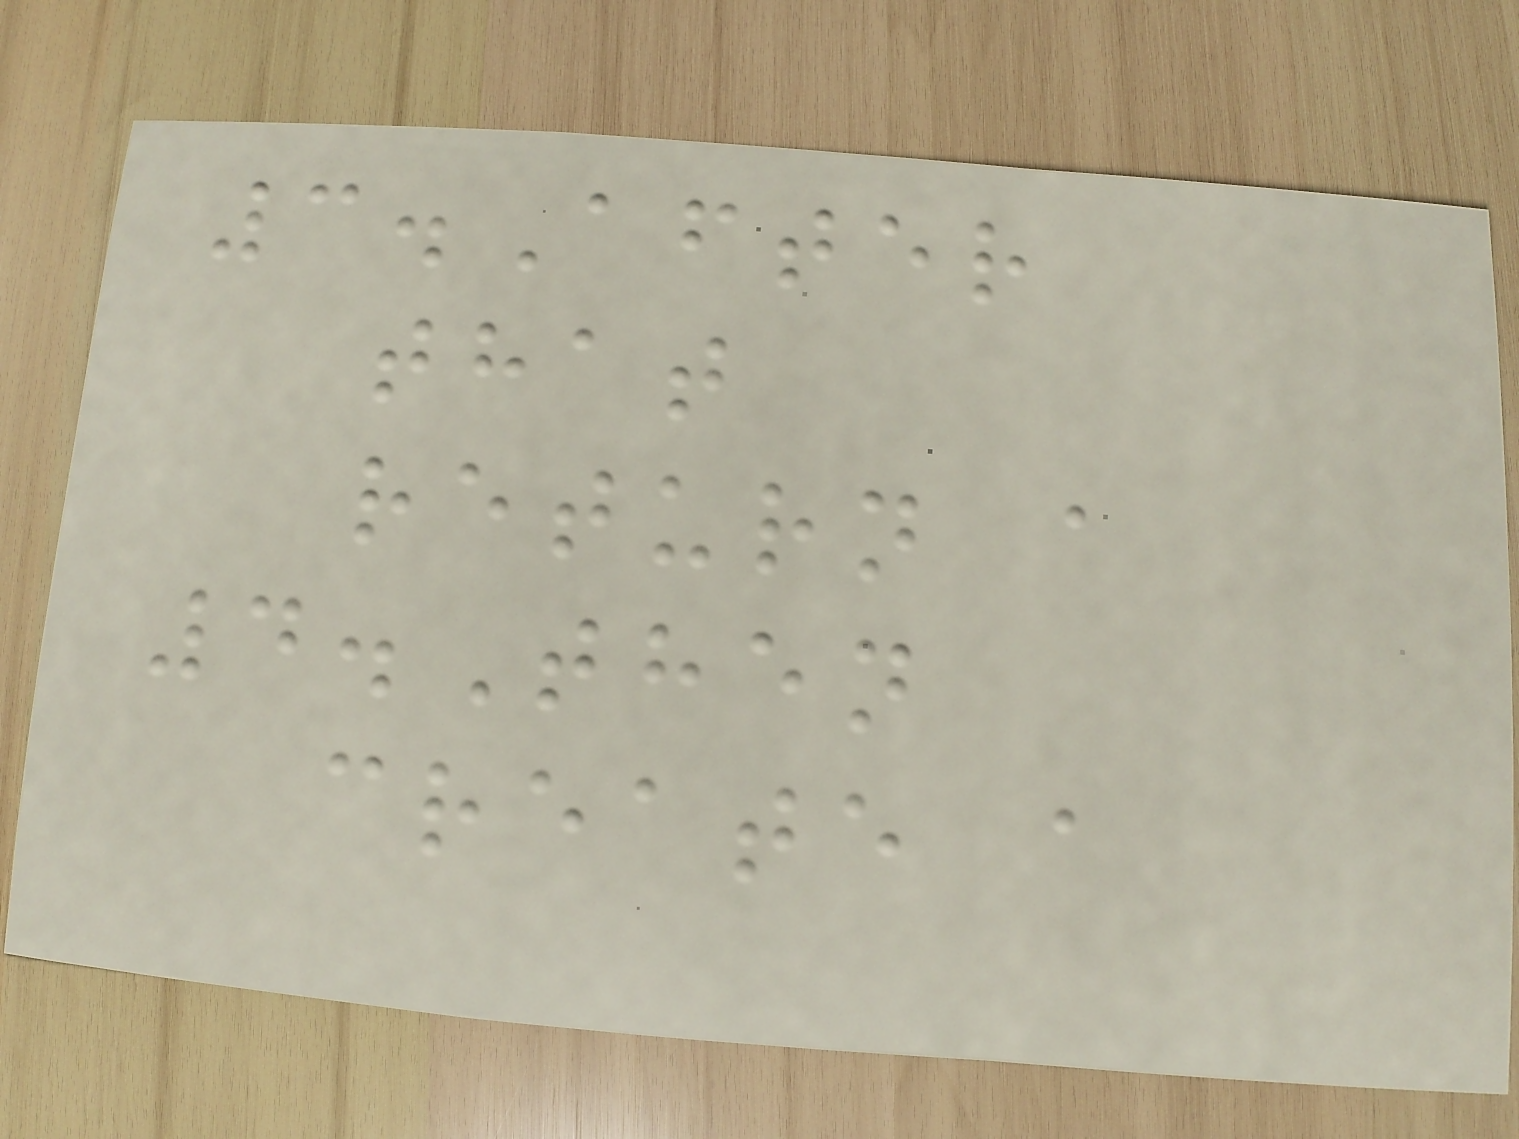3.After
that
return a
4.Then
create a
